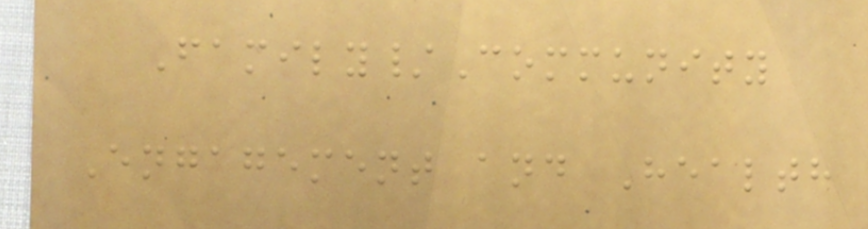Family/Community
Engagement and Health
